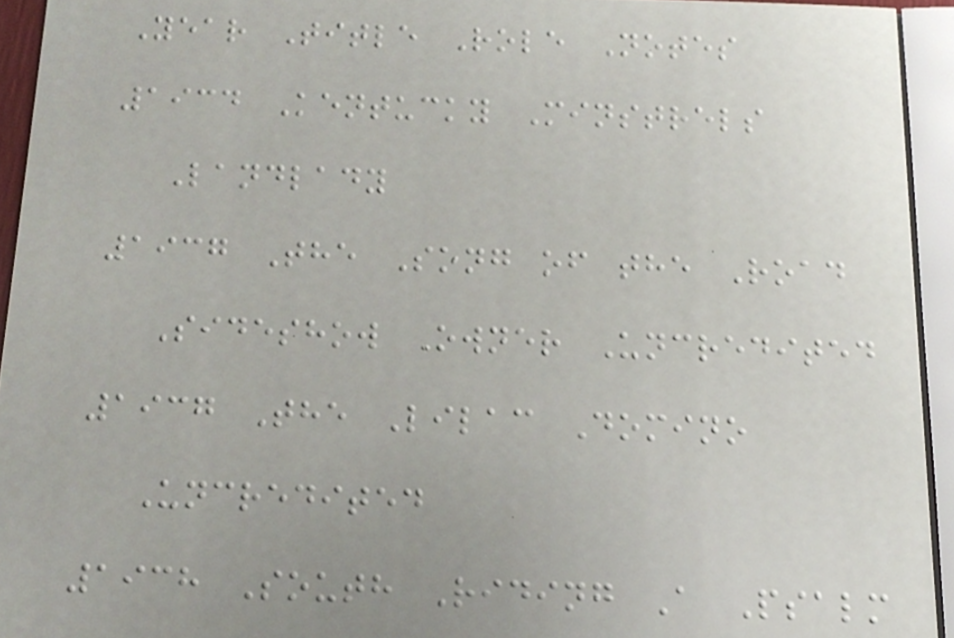Year Title Role Notes
1934 Kentucky Minstrels
Landlady
1937 The Song of the Road
Sideshow Owner Uncredited
1937 The Lilac Domino
Uncredited
1938 South Riding A Psalm
